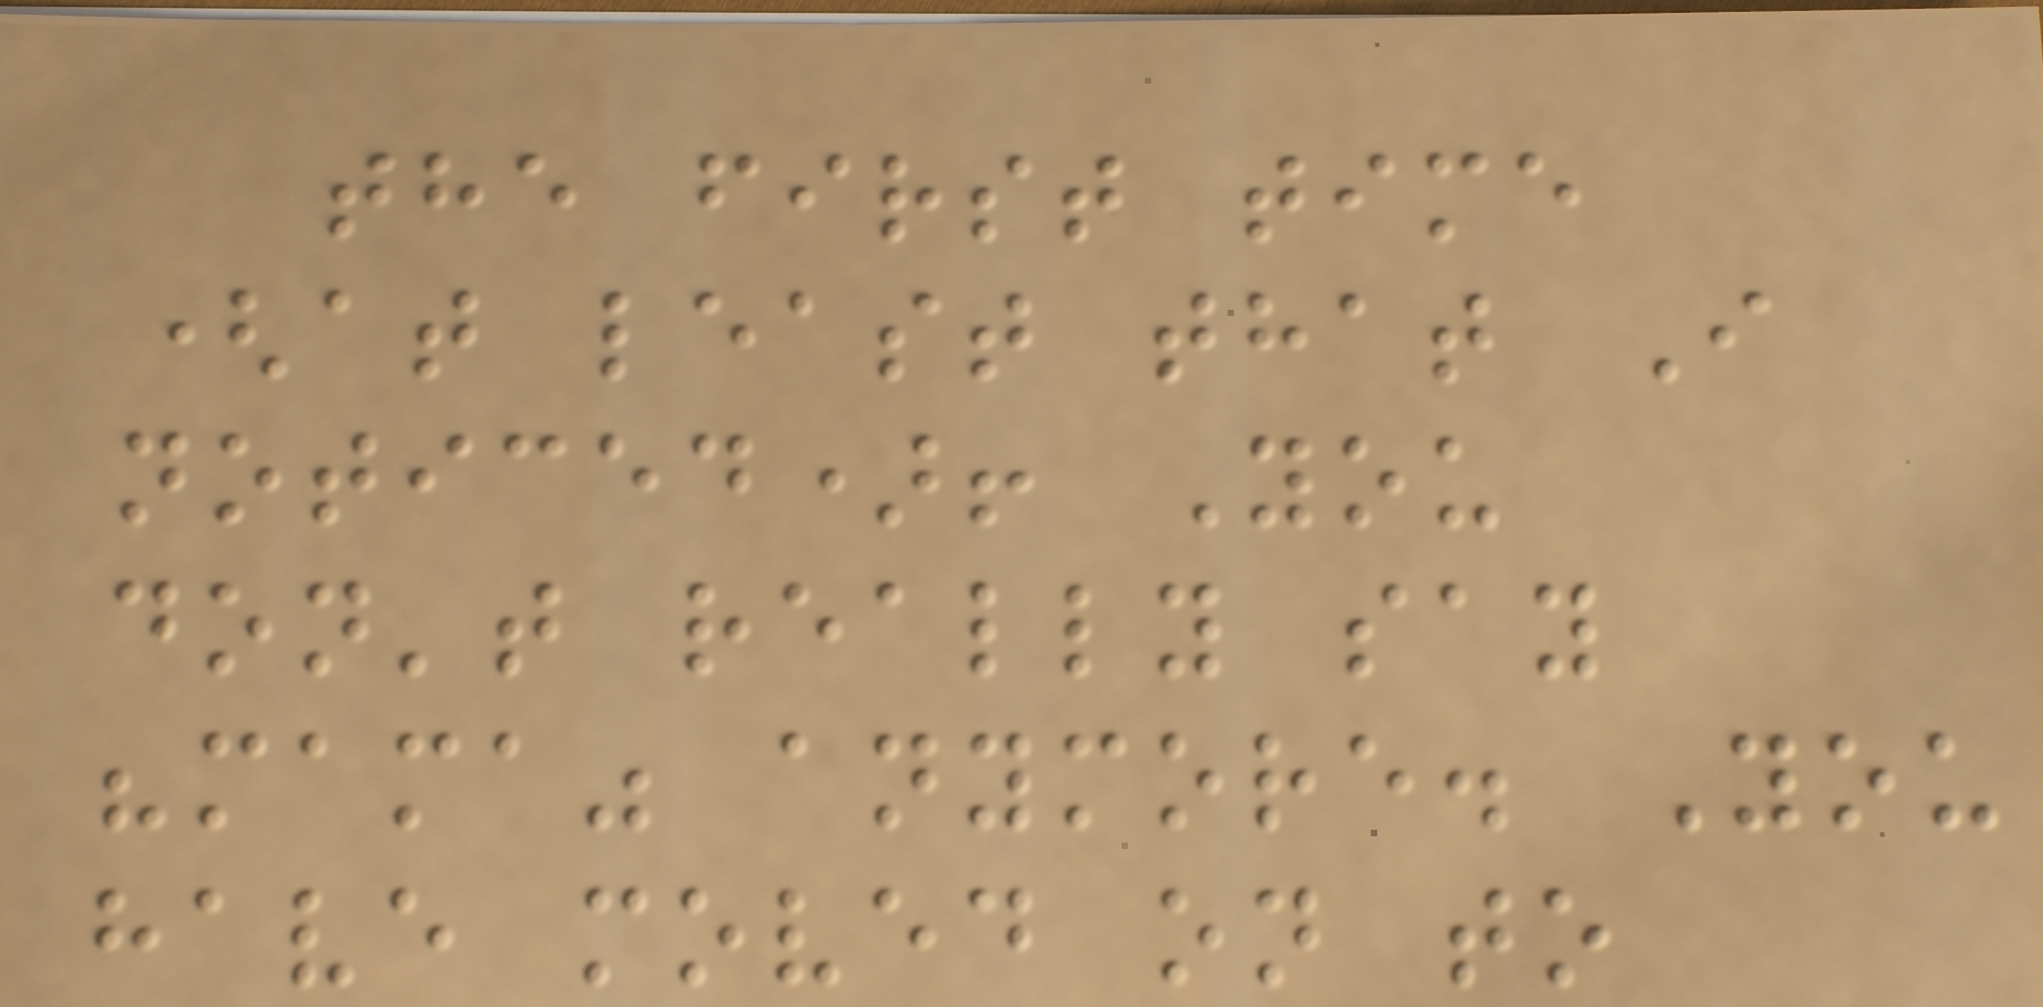the first time
(at least that I
noticed)! You
don't really say
"mama" anymore. You
have moved on to
